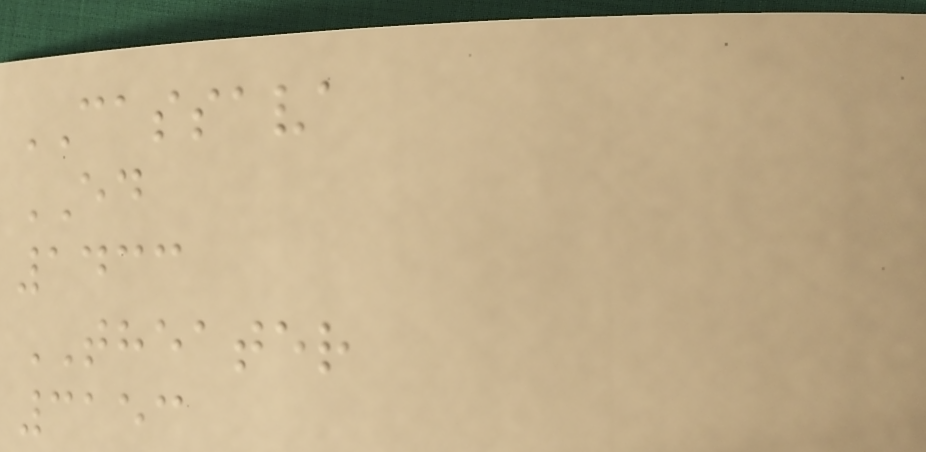CASSAVA
ED
1433
THEATER
3153
